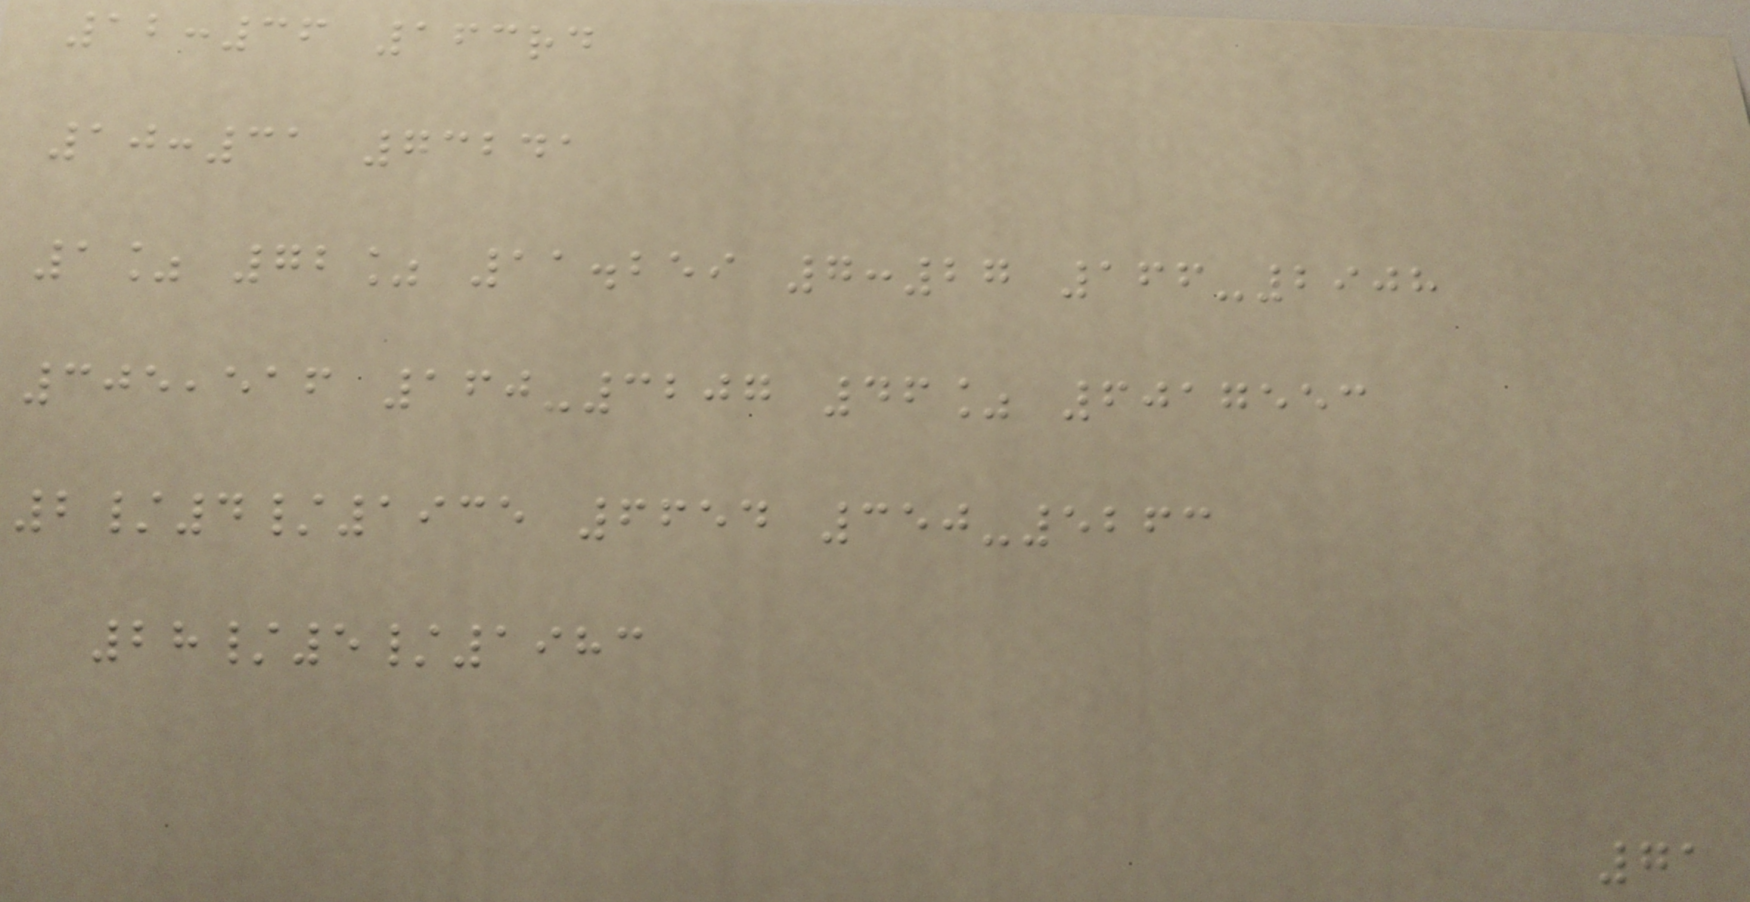12:36 163rd
10:31 73241
1% 72% 11.259 7:27 166-2908
305,516 160-3207 46% 6017553
2/4/1935 6654 350-5263
28/5/1983
71
